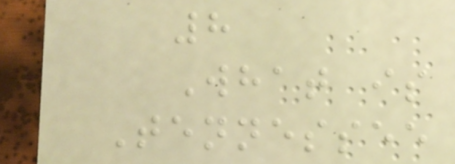8
What is
Tennessee
